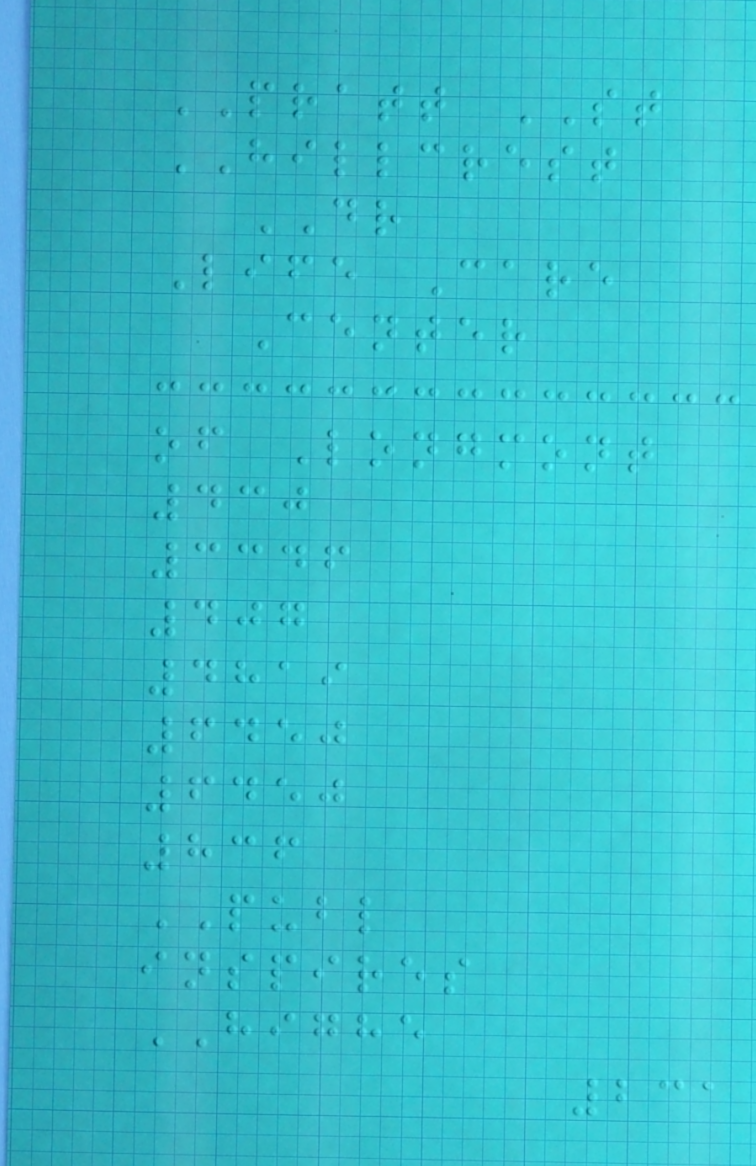PRATT ST
HILLCREST
DR
Life Care
Center
of Longmont
430
3346
407
4819
6450
6450
836
PUBL
inspires
HIGHE
231
